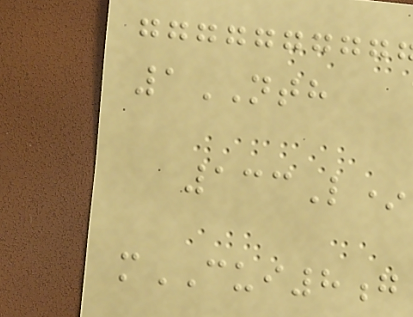1NTH
133L*
mCUI8g
